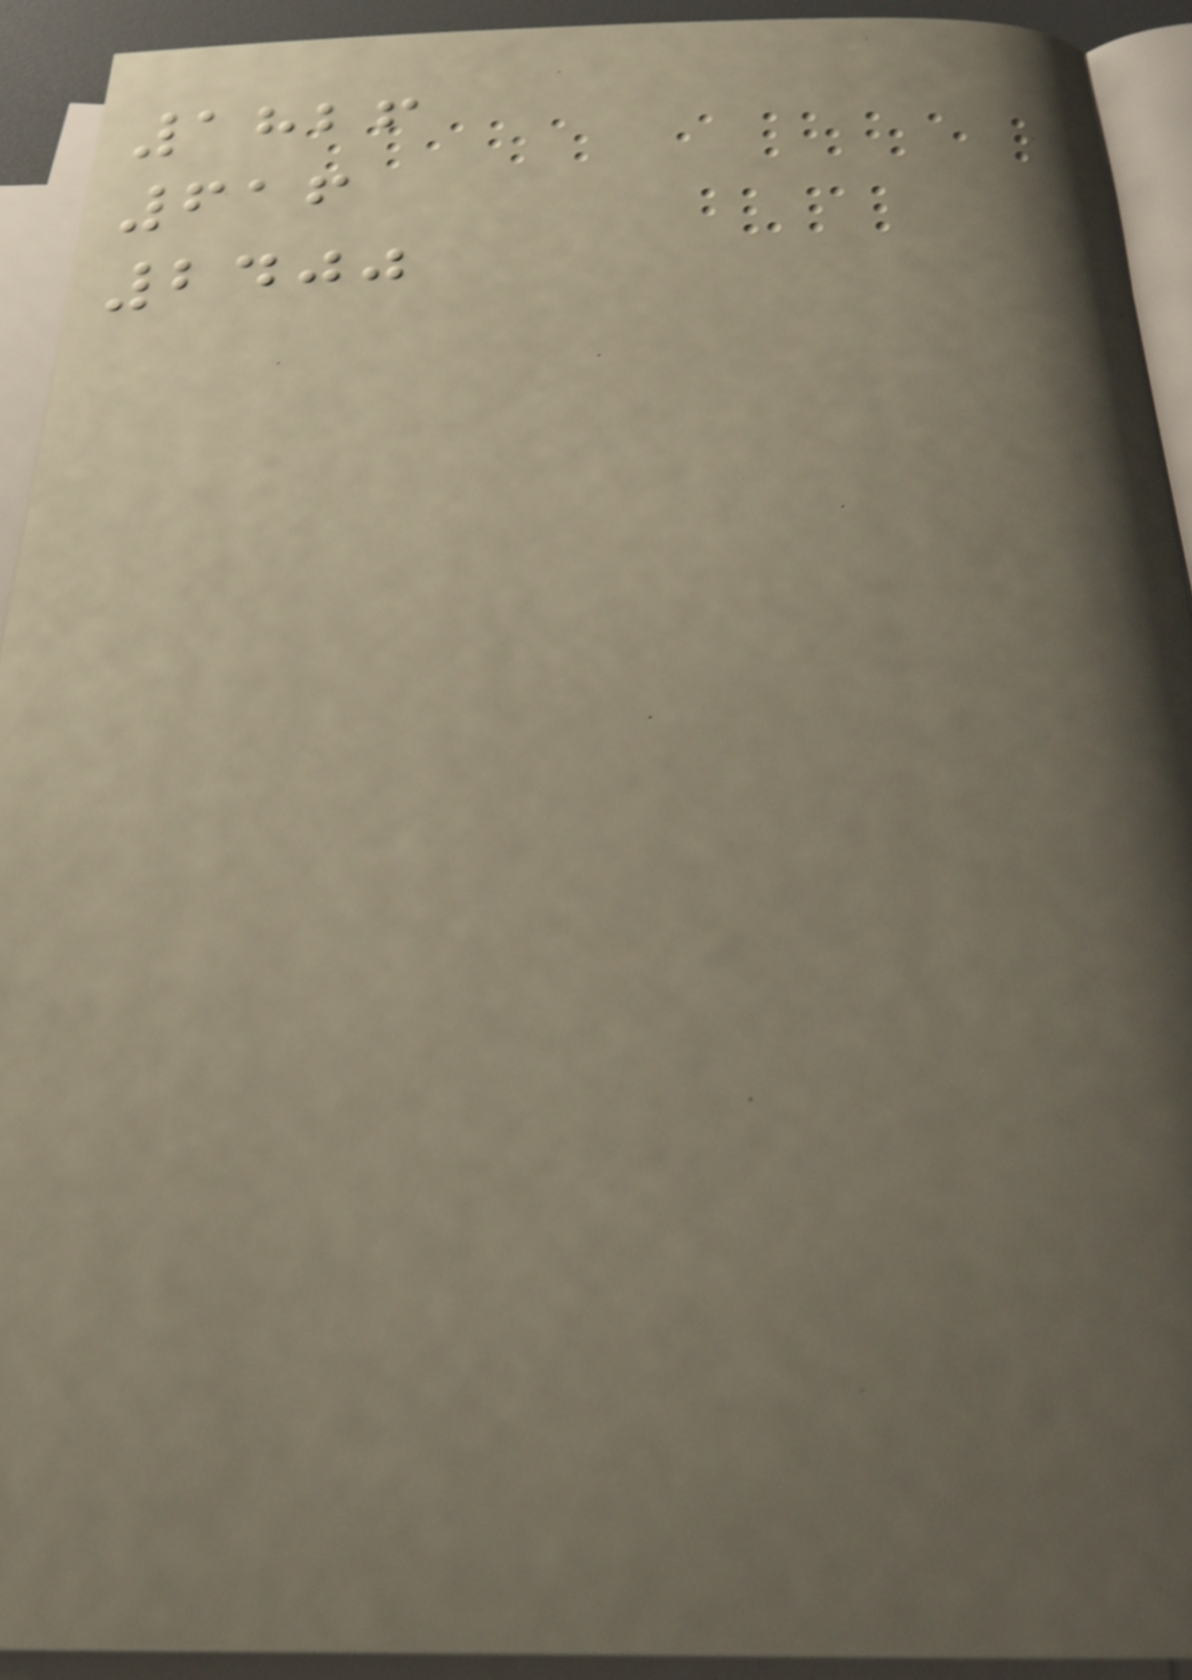1826
616
2400
